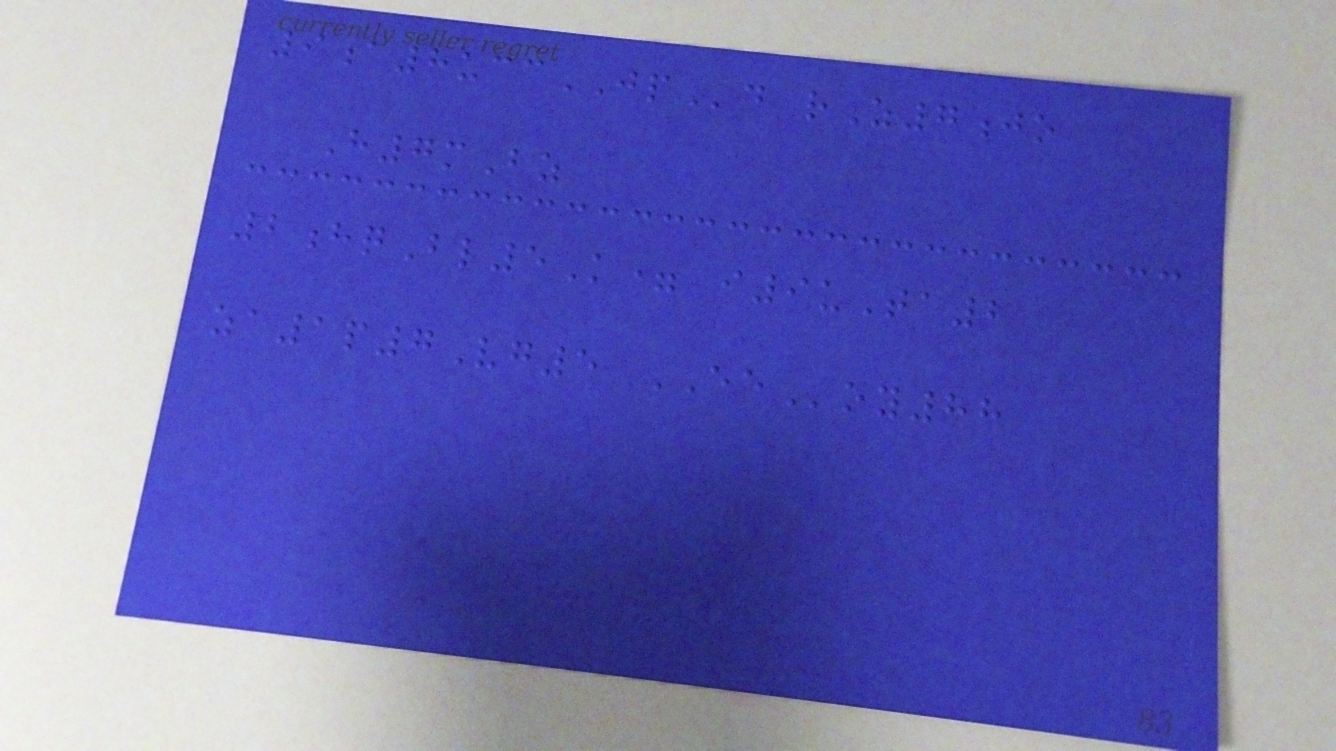9a8uccJPd rZ7jo
H7mBz
2hqBl5K= i9uTa2
za1p7Vg5 EEoy88
